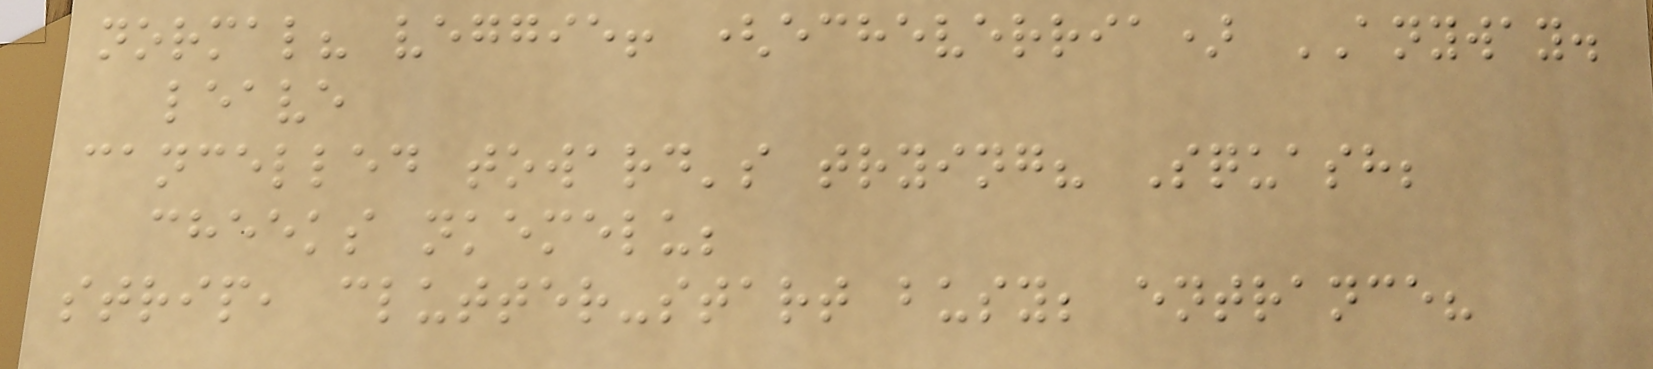normal? veggie! (echeverria) ANYWAY.
leave
cancelled toward's trying? Squash;
cheeks nkemelu;
strip, clutter-start busy; entrance?
